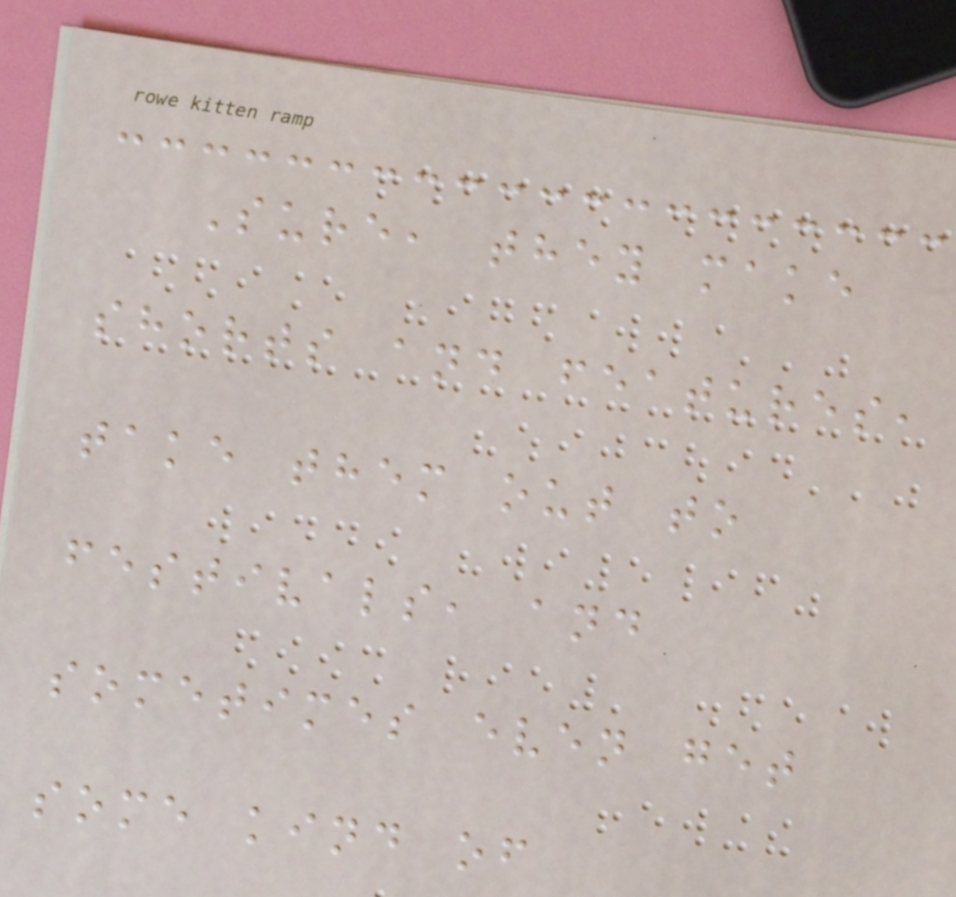Sure, they make
shorts and features,
take them out to
festivals, and
sometimes even get
some kind of
